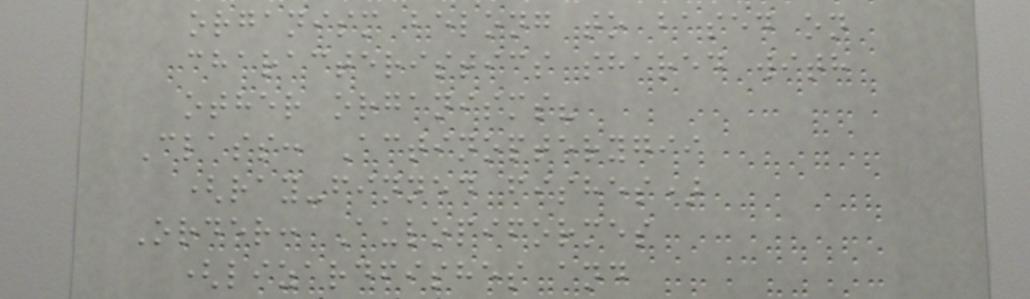organism belong to based on
characteristics shared with
other organisms?
Class: Actinopterygii
(ray-finned fishes)
Order: Aulopiformes
(lizardfishes and
